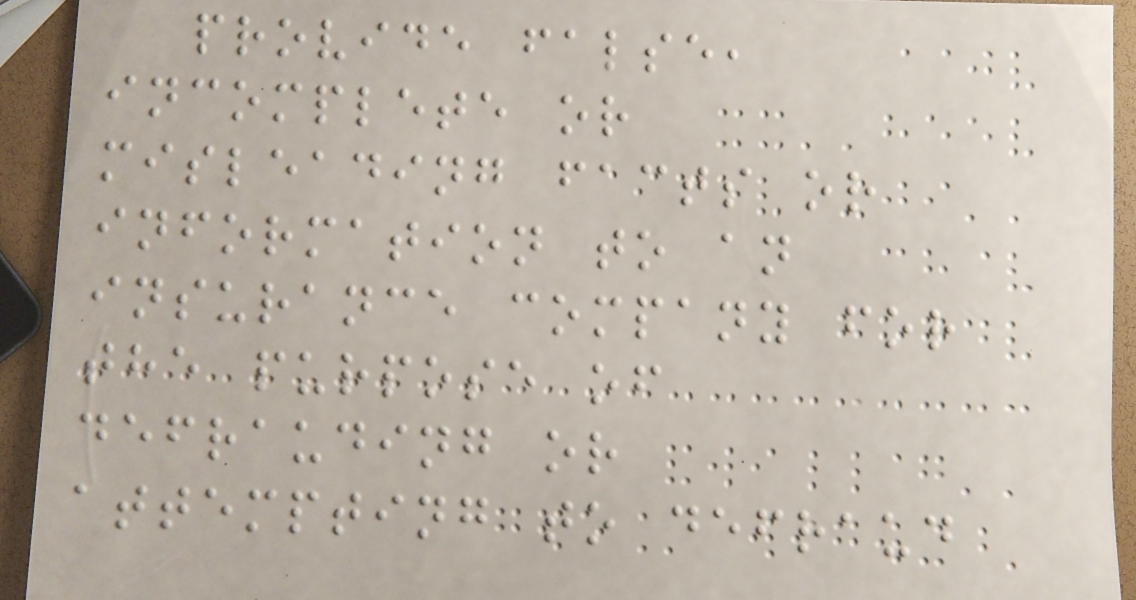provide false,
incomplete or
misleading facts or
information to an
insurance company for
the purpose of
defrauding or
attempting to defraud
